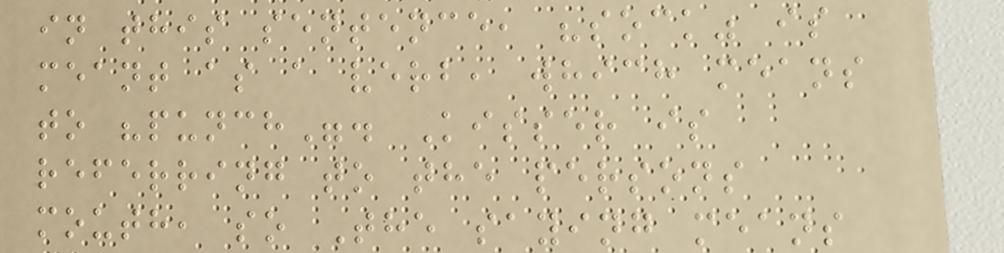in this sentence, "sock" is
meant as a verb, which means
to "punch". Kisser is
referring to the persons
mouth, so The saying means
